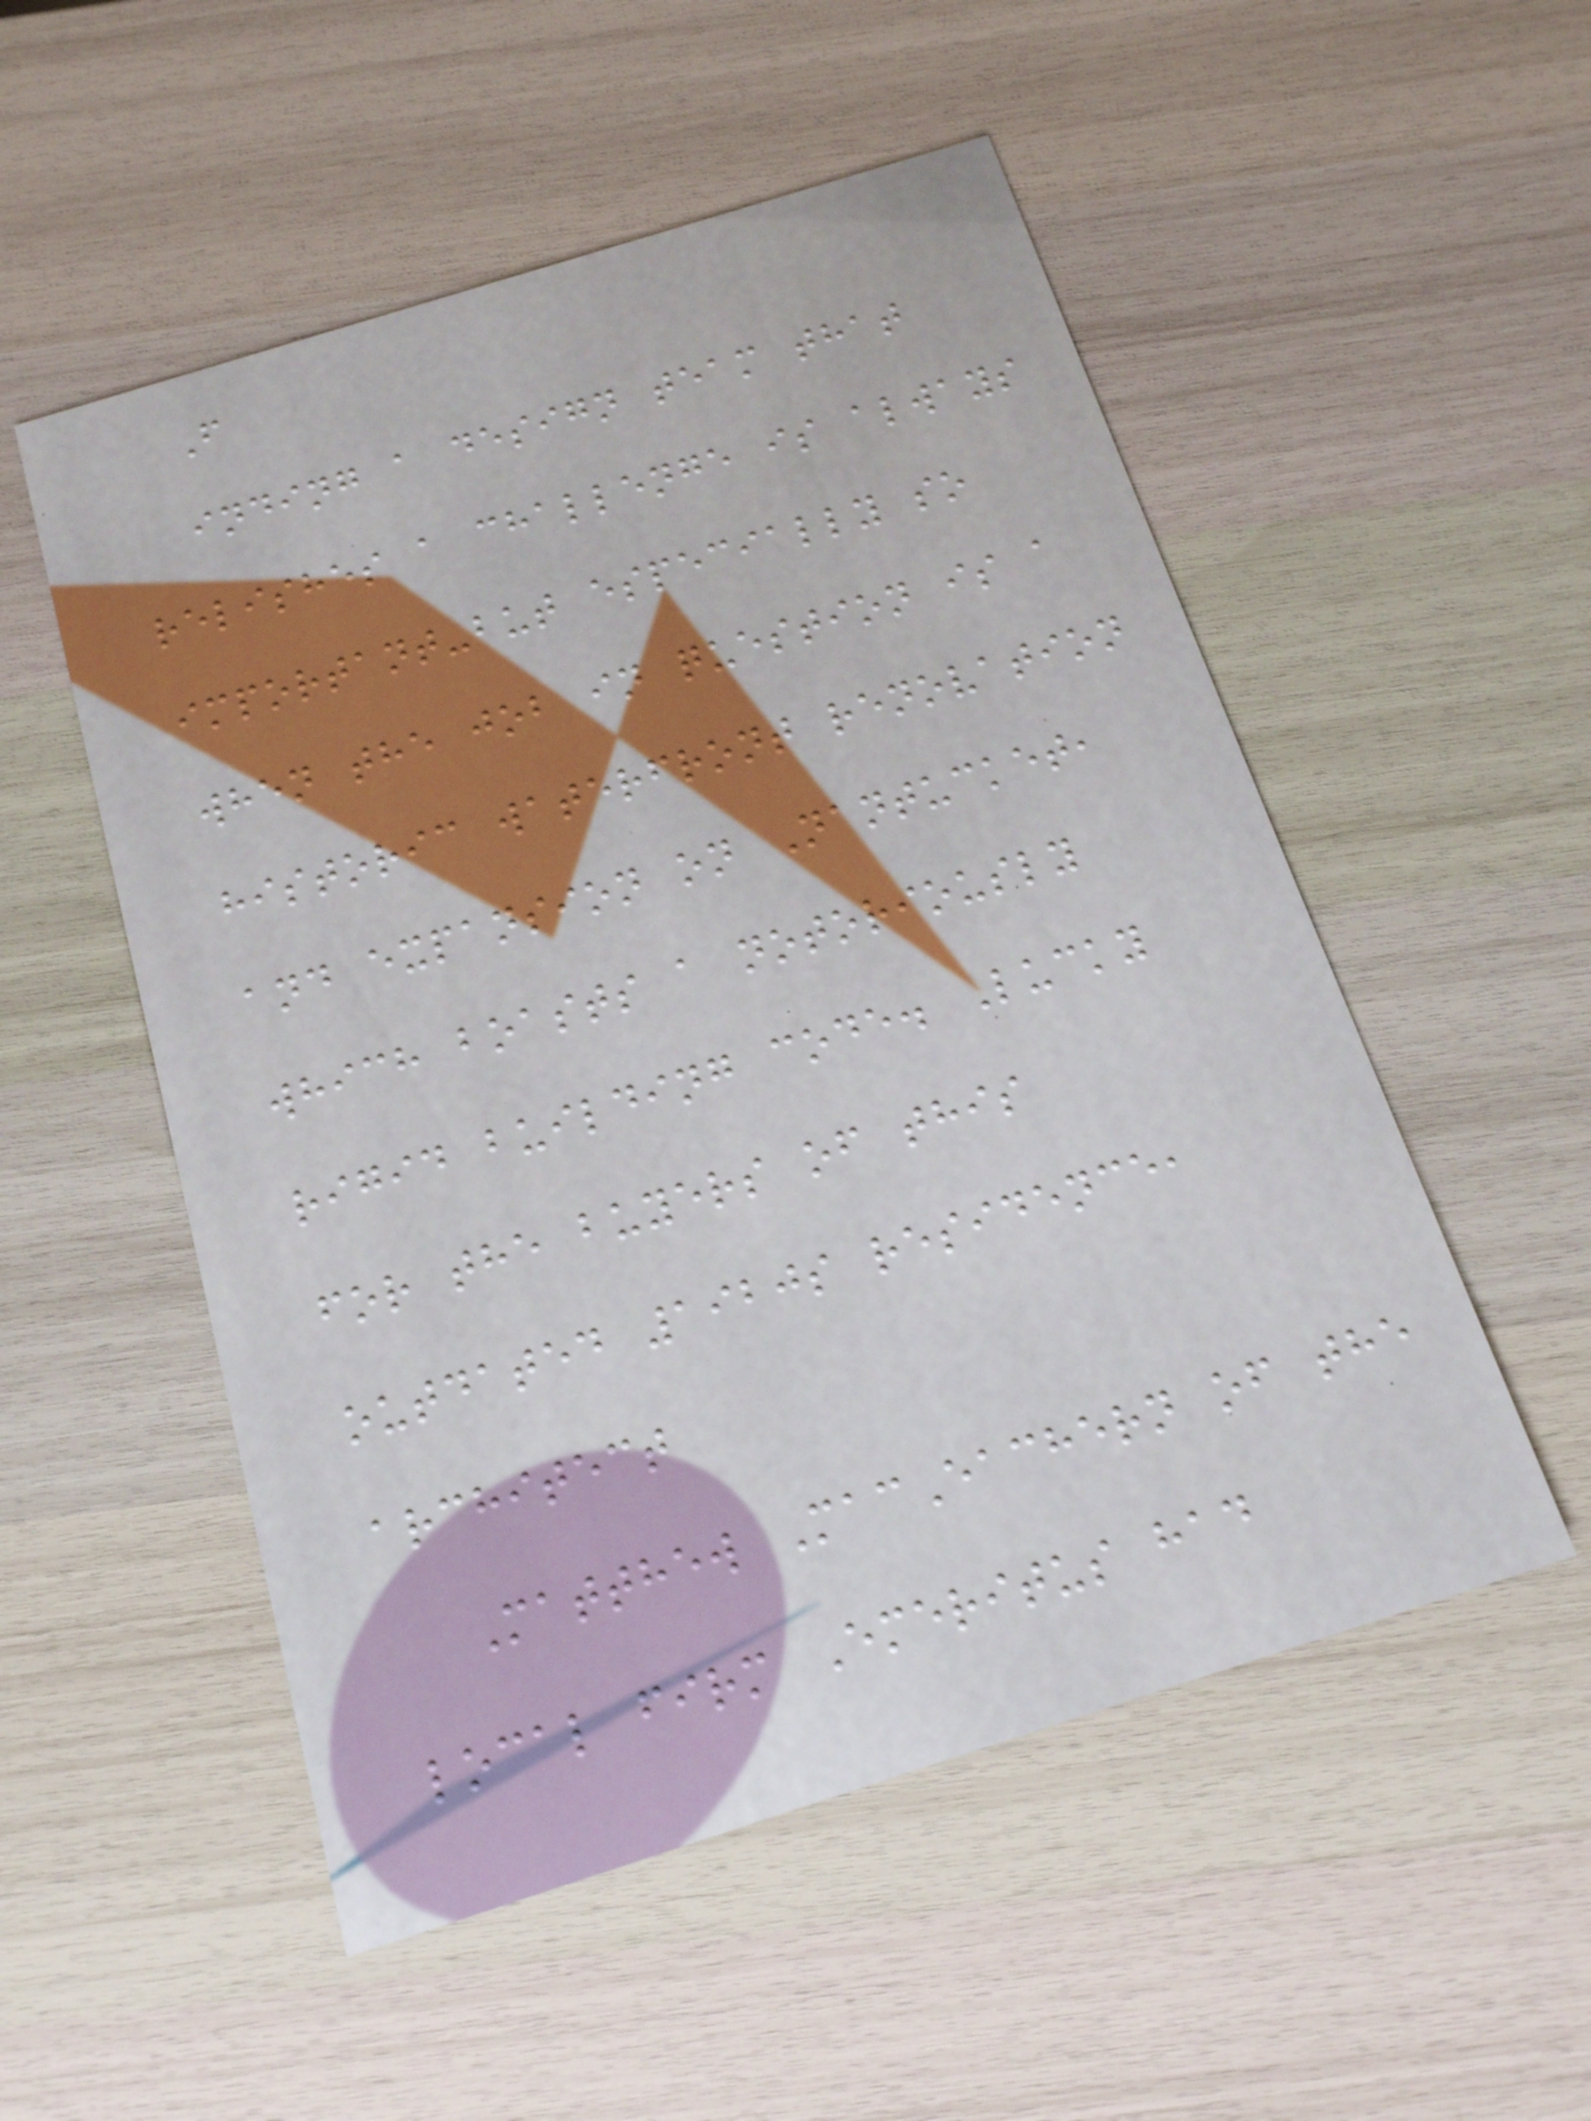F
inding a design team that
relishes a challenge is always
important-but especially so
when the job in question is a
historic waterfront renovation
and expansion on Nantucket,
which boasts a notoriously
rigid building code. Lucky
for the buyers of this
outdated 1920s residence,
architect
Matthew MacEachern of the
local firm Emeritus had
